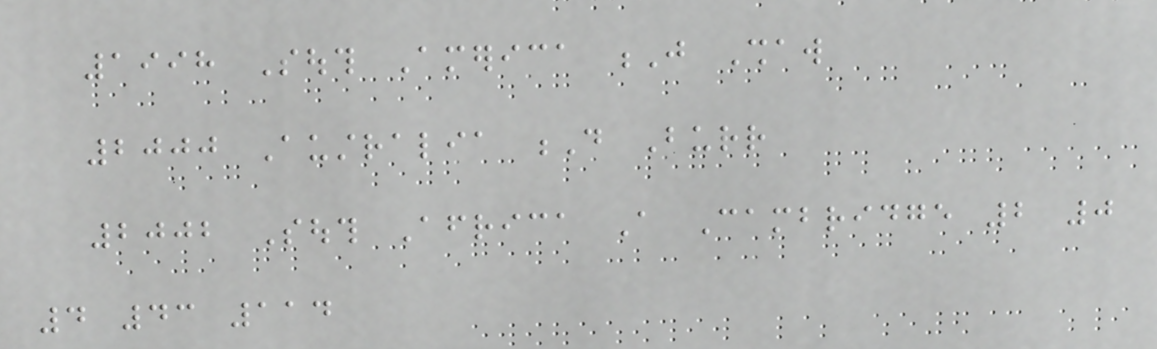1998 South America J Shaw
2000 Australia D Burr
2002 South Africa A Cambridge 2 0
4 43 114
